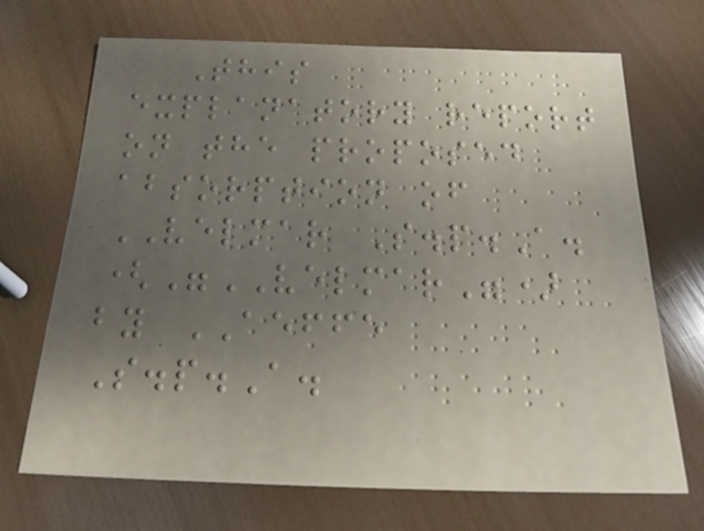This
explanatory report
on the proposed
absorption of
VELMAR S.p.A.
("VELMAR")
by AEFFE
S.p.A.
